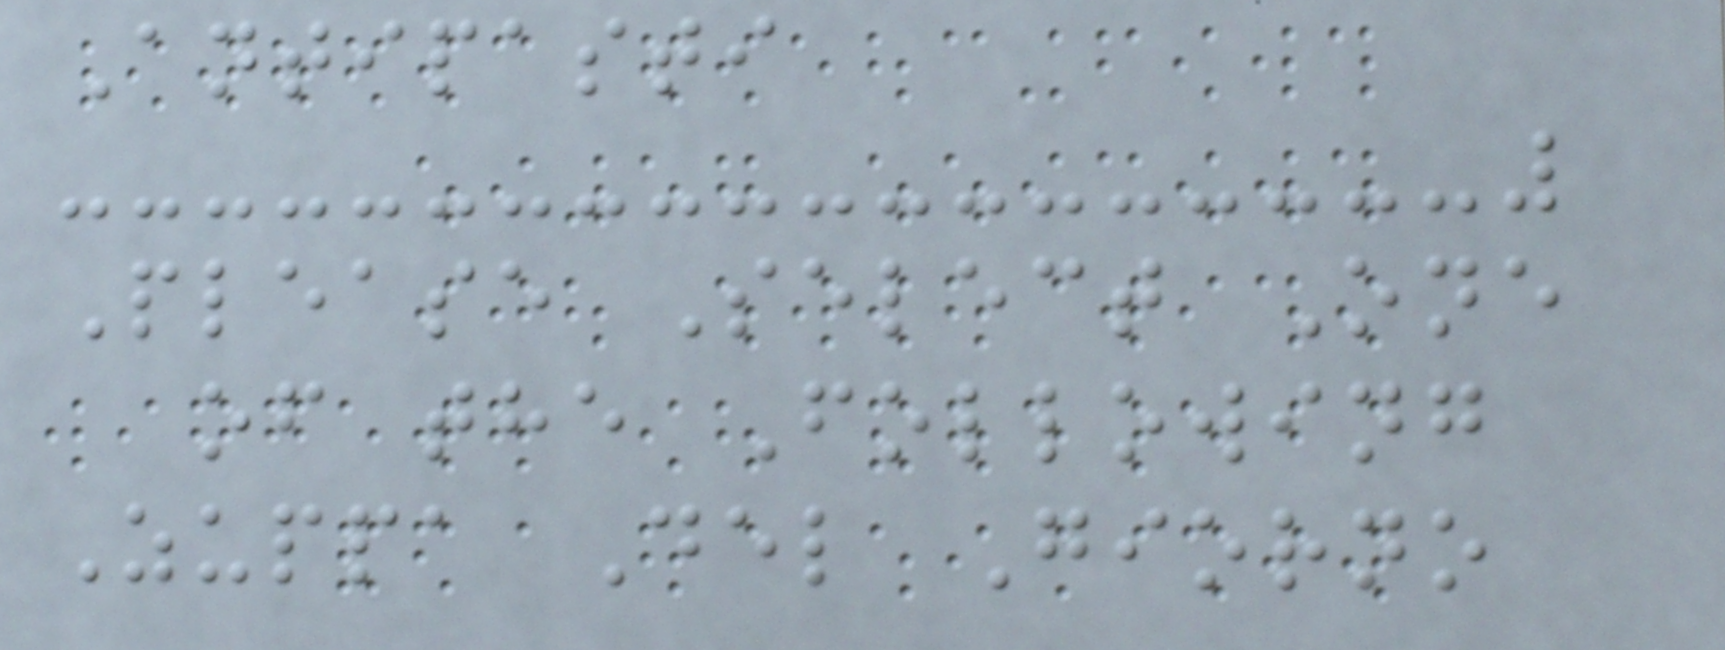Antipasti
Please Select One
of the Following
Zuppa Del Giorno
